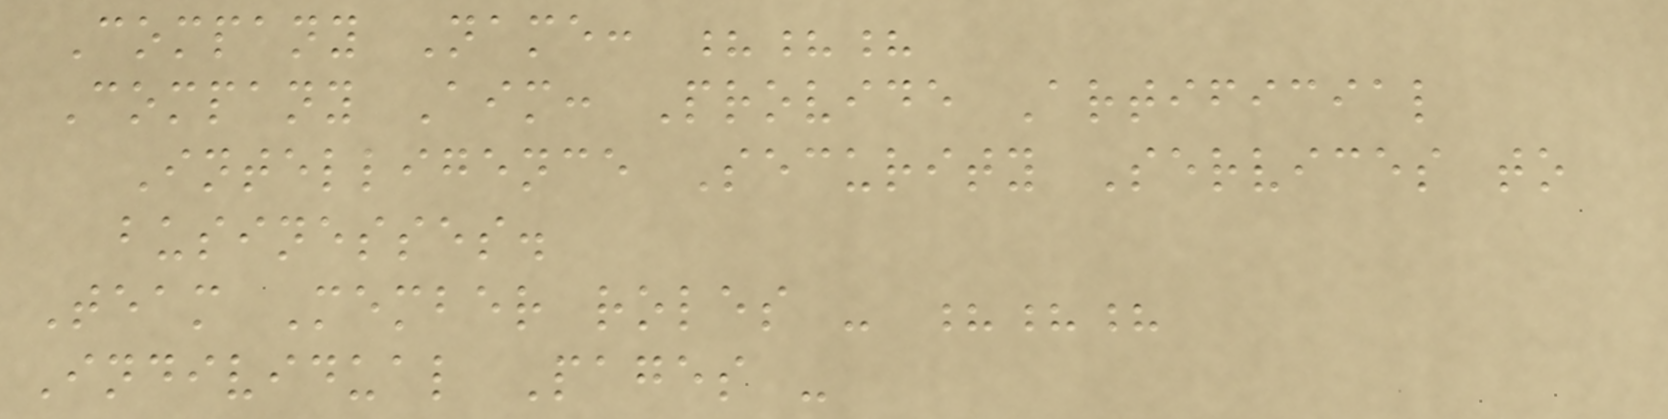Company Name: ???
Company Aim: Provide Artificial
Intelligence Security Services to
businesses.
Team Member roles - ???
Individual Pages -
